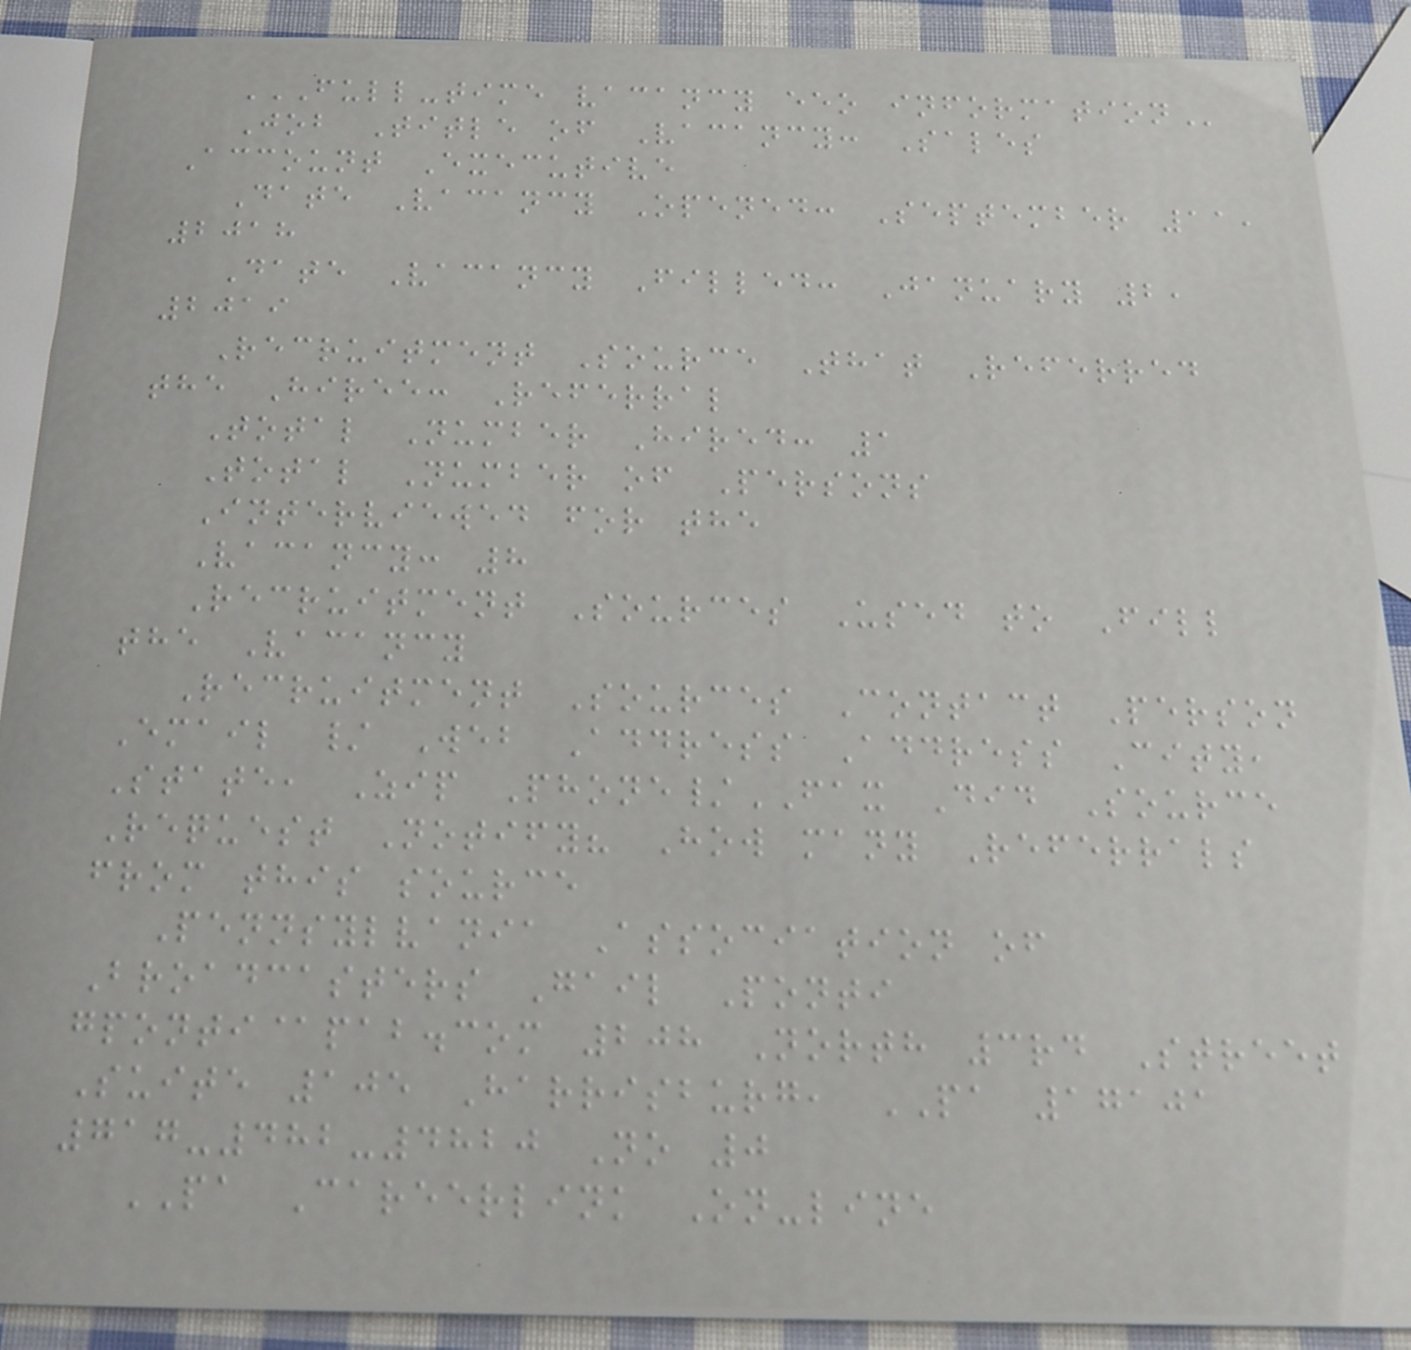FULL-TIME VACANCY EEO INFORMATION
Job Title of Vacancy: Sales
Account Executive
Date Vacancy Opened: September 11,
2018
Date Vacancy Filled: January 2,
2019
Recruitment Source That Referred
the Hiree: Referral
Total Number Hired: 1
Total Number of Persons
Interviewed for the
Vacancy: 8
Recruitment Sources Used to Fill
the Vacancy
Recruitment Sources Contact Person
Email / Web Address Address City,
State, Zip Phone/FAX Did Source
Request Notify? How many Referrals
from this source
Pennsylvania Association of
Broadcasters Gail Ponti
gponti@pab.com 208 North 3rd Street
Suite 105 Harrisburg, PA 17101
717-482-4820 No 0
PA Careerlink On-line
